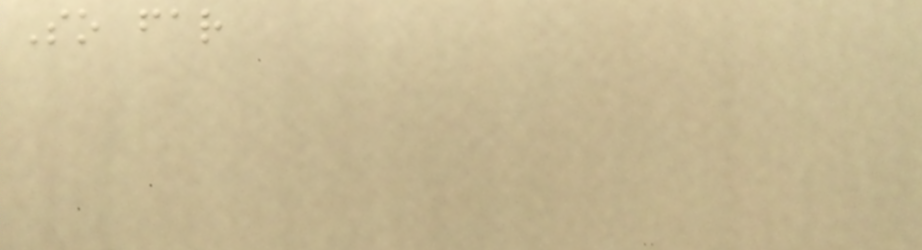So far
